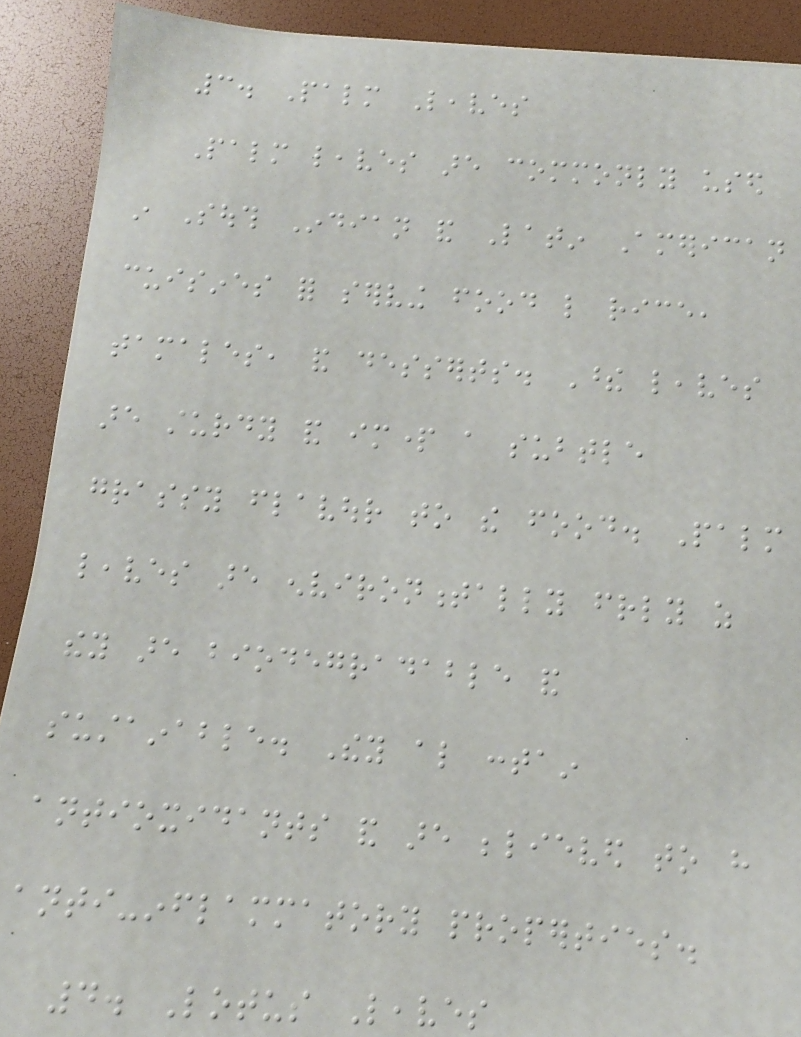3. Palm Leaves
Palm leaves are commonly used
in South Indian and Latin American
cuisines for serving food like rice,
tamales, and desserts. These leaves
are sturdy and impart a subtle
grassy flavour to the food. Palm
leaves are environmentally friendly as
they are biodegradable and
sustainable. They also contain
antioxidants and are believed to have
anti-inflammatory properties.
4. Lotus Leaves
